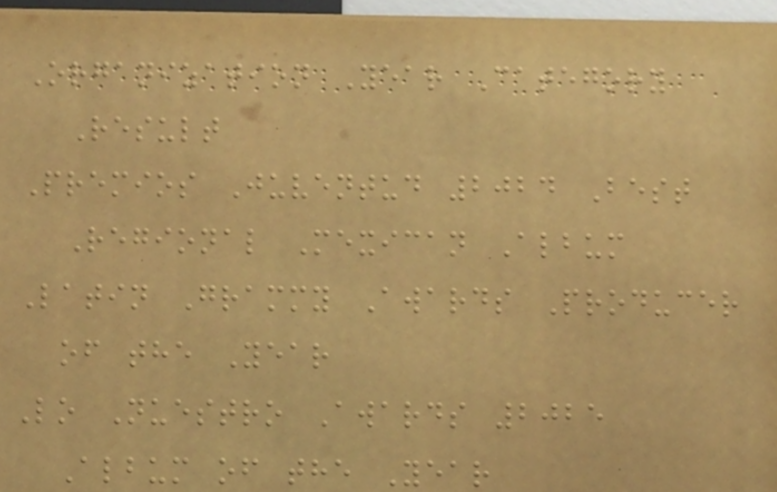Organization Year Category
Result
Premios Juventud 2024 Best
Regional Mexican Album
Latin Grammy Awards Producer
of the Year
Lo Nuestro Awards 2025
Album of the Year
